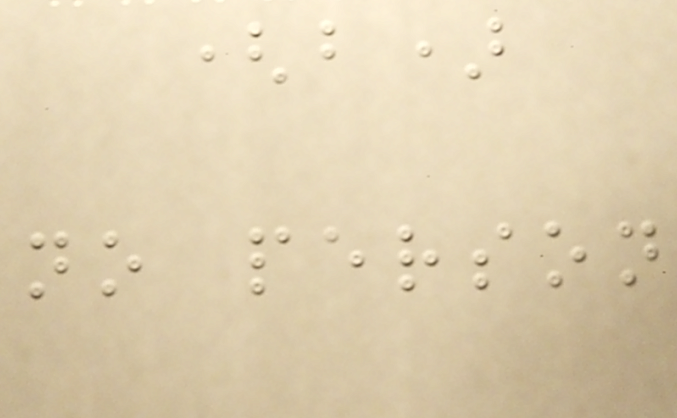(b)
no person
